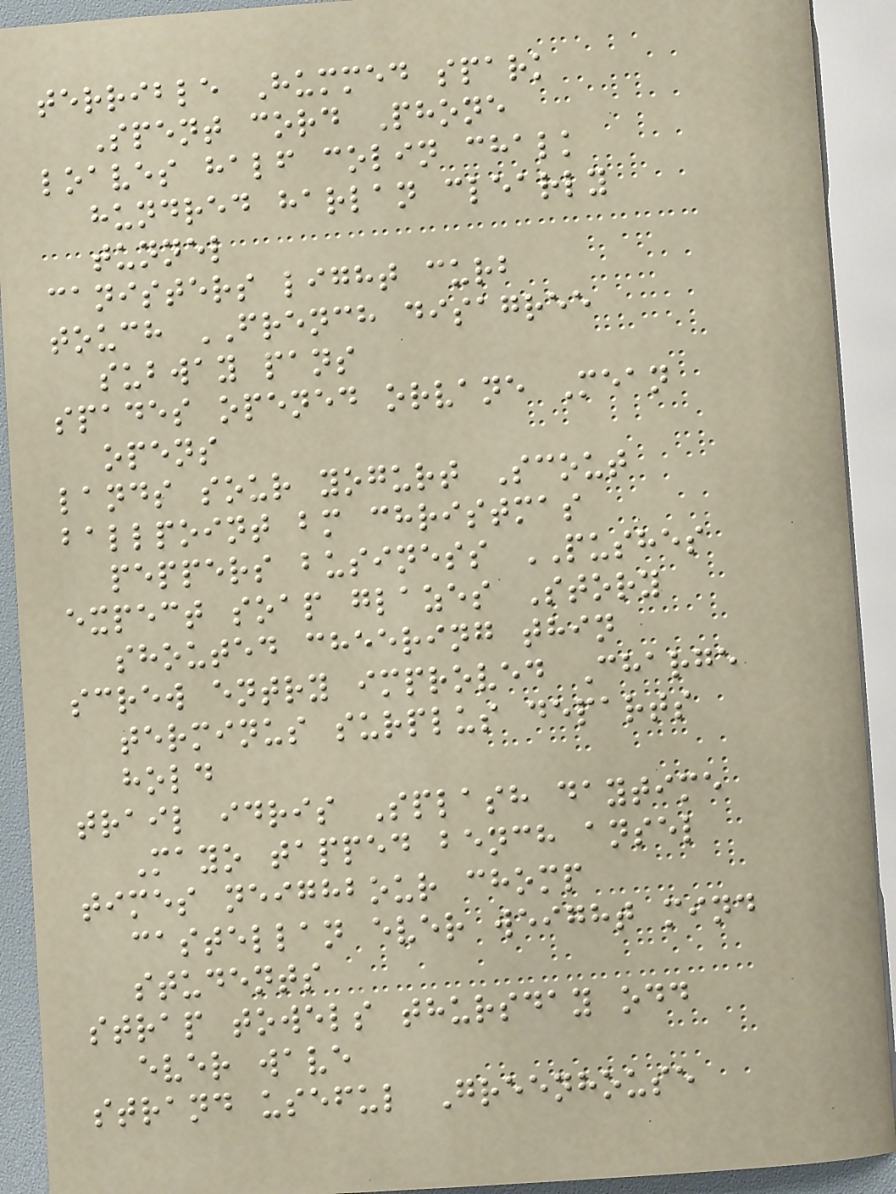terrible Hummed spark
Spent cord Phone
loaves half colin chalk
hundred harlan clearly
tunnel
canisters light curb
touch FRENCH disagree
subway pans
spades opened orvane Mean
opens
lands sour yogurt Scout
ballpoint bm christmas
peppers business PUSHES
expect soap glazes Story
shouted cheering thin
screw entry improved Charge
terminus surplus departs
hold
trail idris Splash daytime
Mayo tapped bench ansel
times neighbour chomp
castellan ever weight mind
students
strap towels thursday odd
ever wave
strand useful Greenhouse
